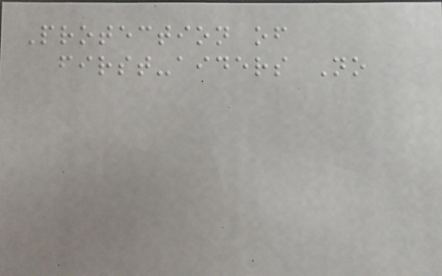Protection of
first-aiders No
